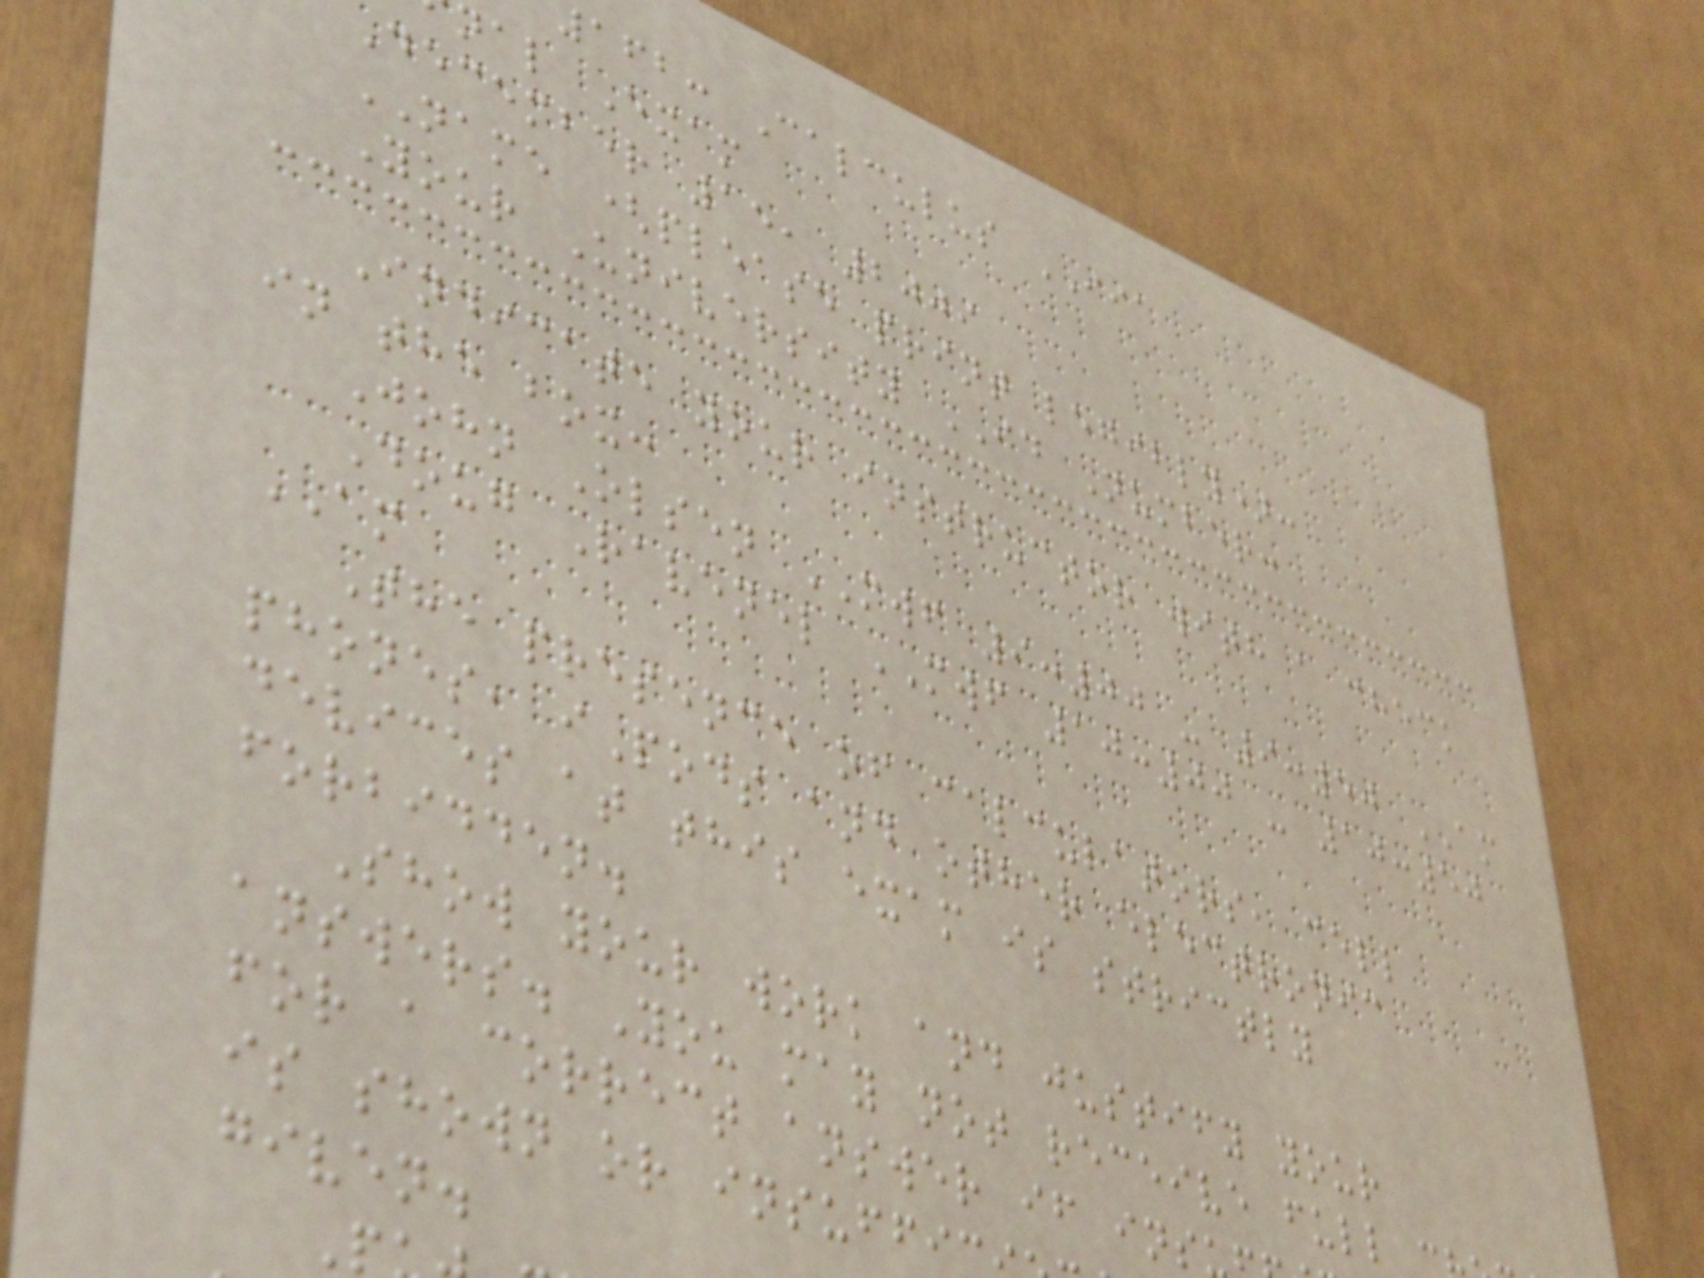162: Calculus IIA
nal Exam
December 15, 2009
NAME (please print legibly):
Your University ID Number:
Indicate your instructor with a check
in the box:
John Olsen MWF 9:00 - 9:50 AM
Doug Ravenel MWF 10:00 - 10:50
AM
The presence of calculators, cell
phones, iPods and other electronic
devices at this exam is strictly
forbidden.
Show your work and justify your
answers. You may not receive full
for a correct answer if ins
is shown or insuffi
given.
